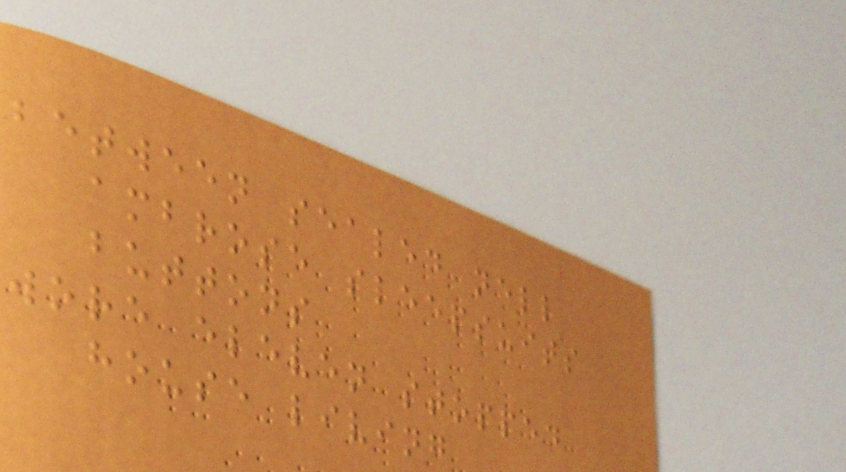between sealed nell
ambrose sleepsuits
buttons
wore eleven stopped
house living
